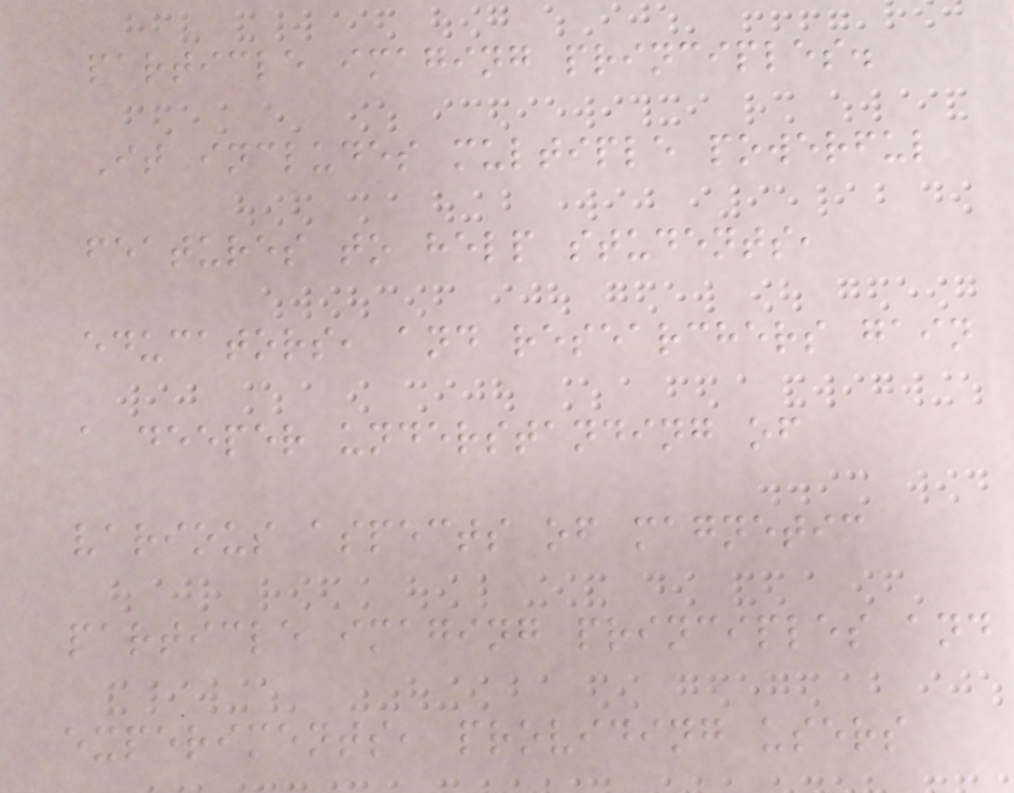particle imaging principles.
It includes multiple powerful
features to help students,
educators, and researchers gain
a deeper understanding of
various aspects of magnetic
particle imaging principles and
experiments, providing users
